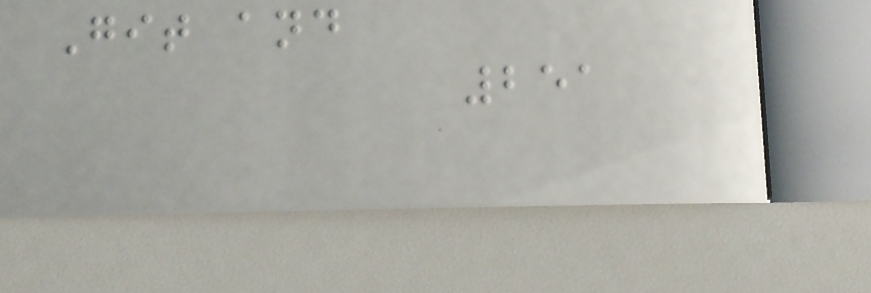Git and
251
